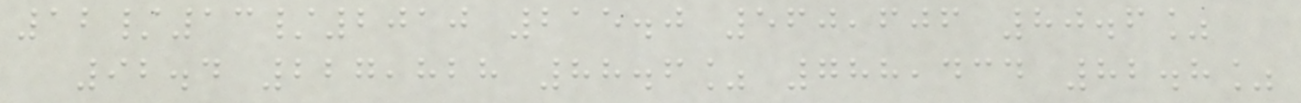12/13/2010 215.0 560,606 80.6%
92.4 227,828 88.6% 788,434 82.8%
